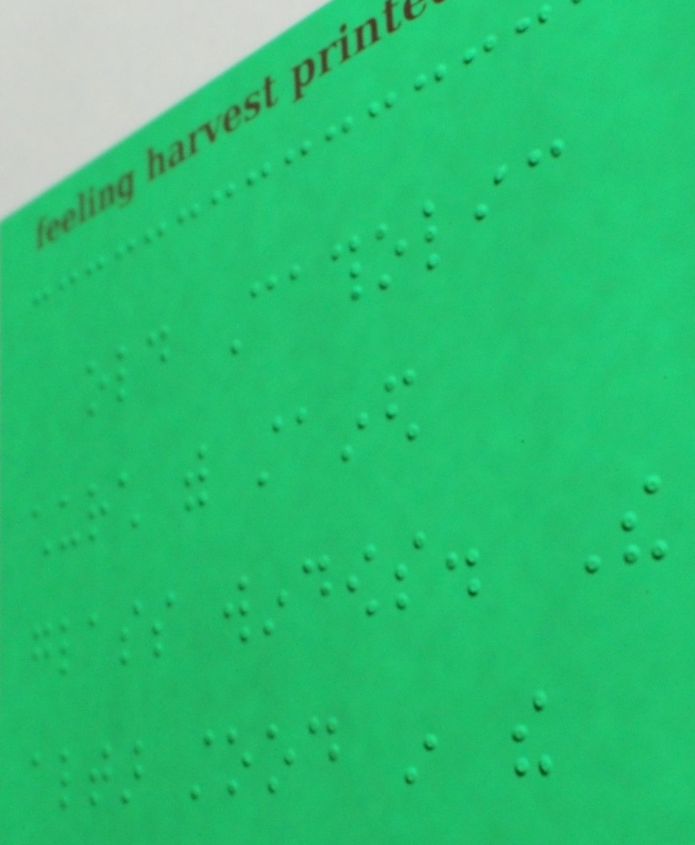old Catholic
church with stained
glass windows. The
altar stood in the
